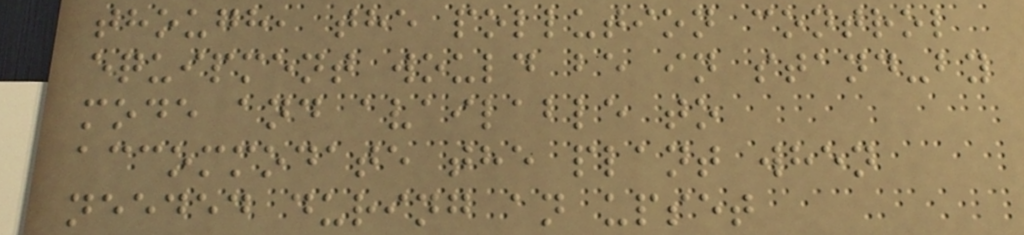though, the pollution control
equipment would be in stand-by
mode and available to
accommodate the plant when
needed during an upset
